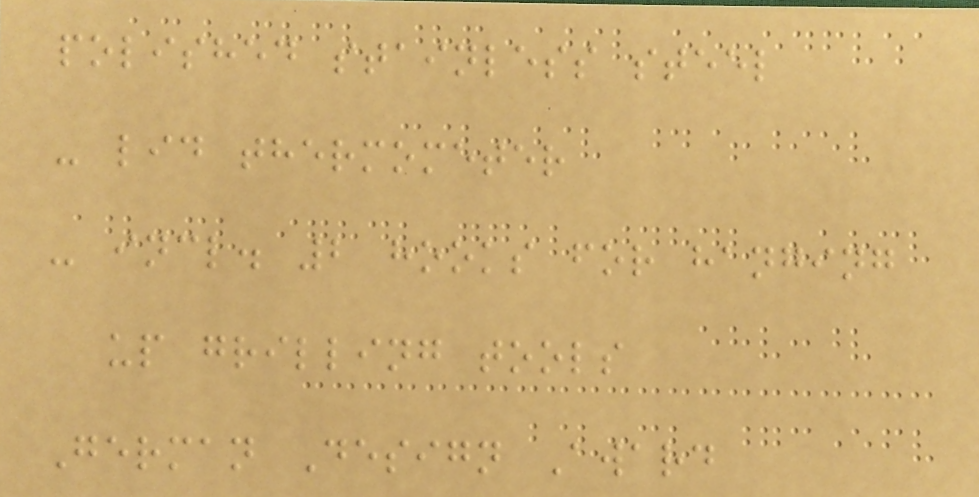polished stainless steel
- lid thermometer
- incl. 2 hooks for hanging
up grilling tools
German Design Award
